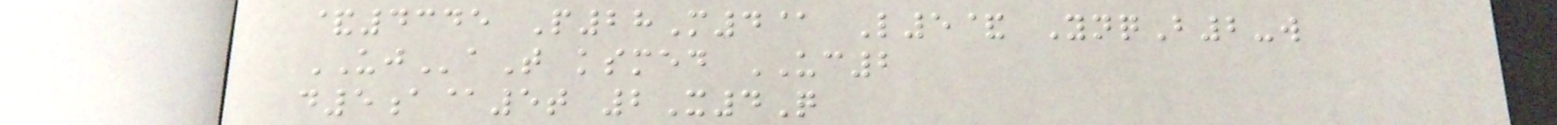&4345 P28M4@ L5& YnqB2-w
UJaT ksmed UC2
d5a@5t 2X4Q
